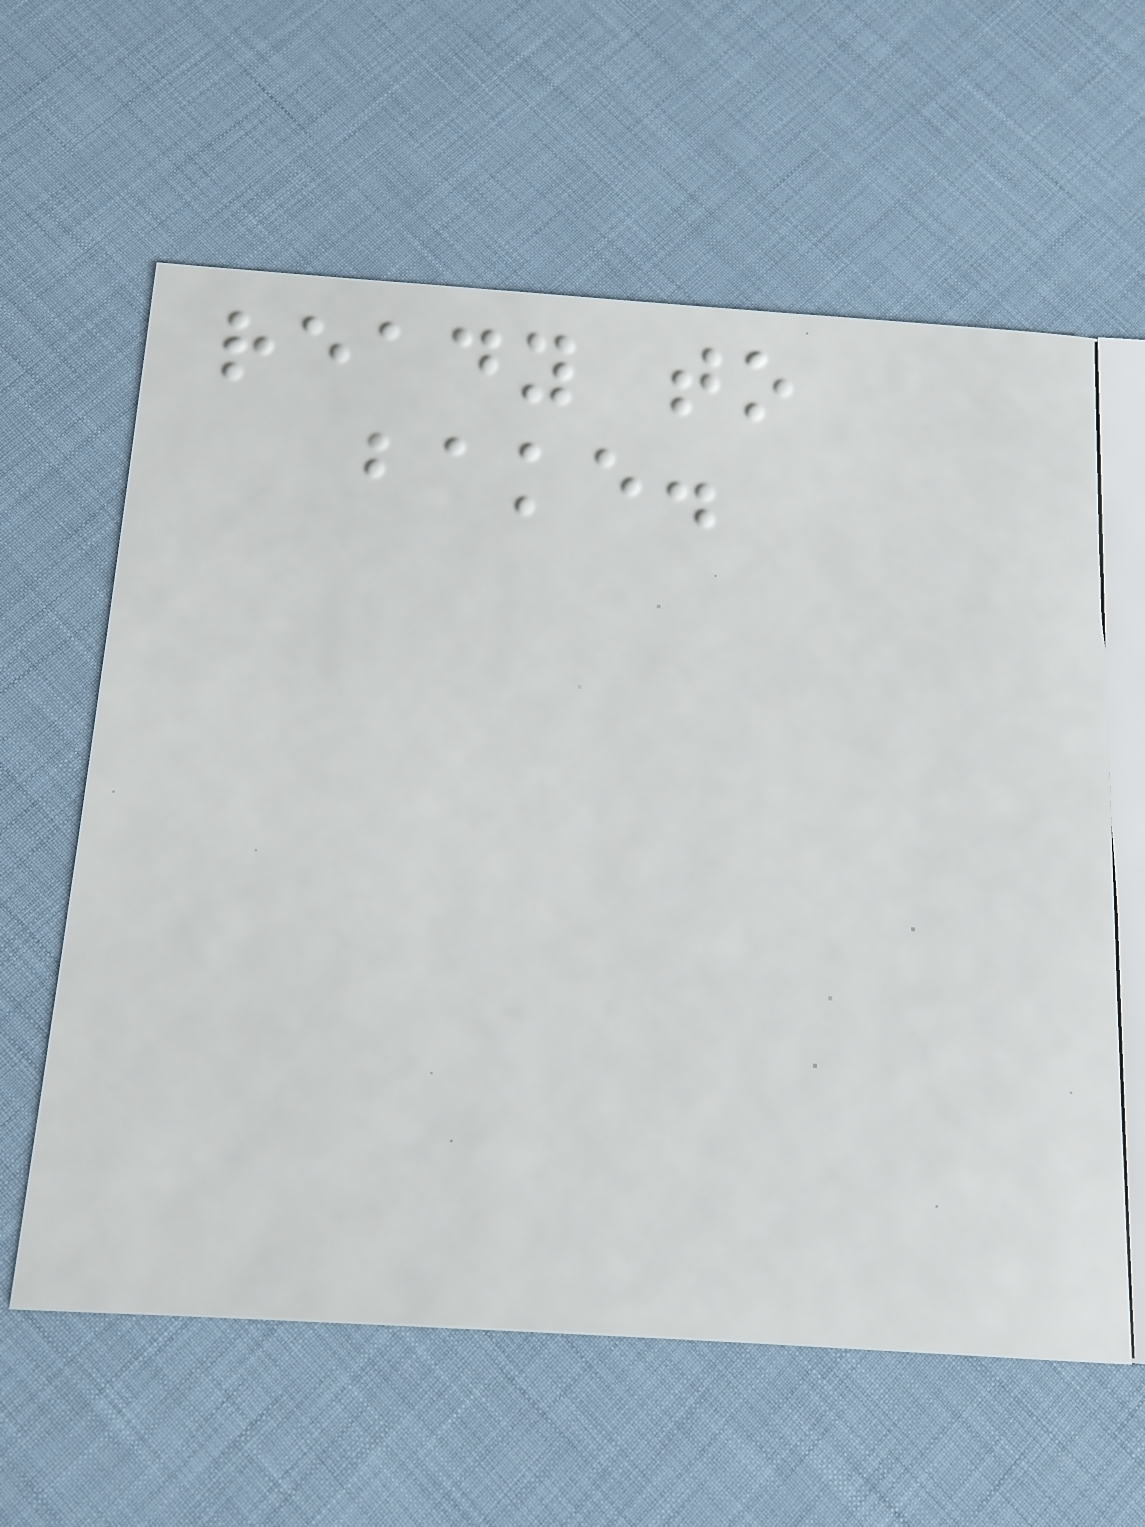ready to
bake.
